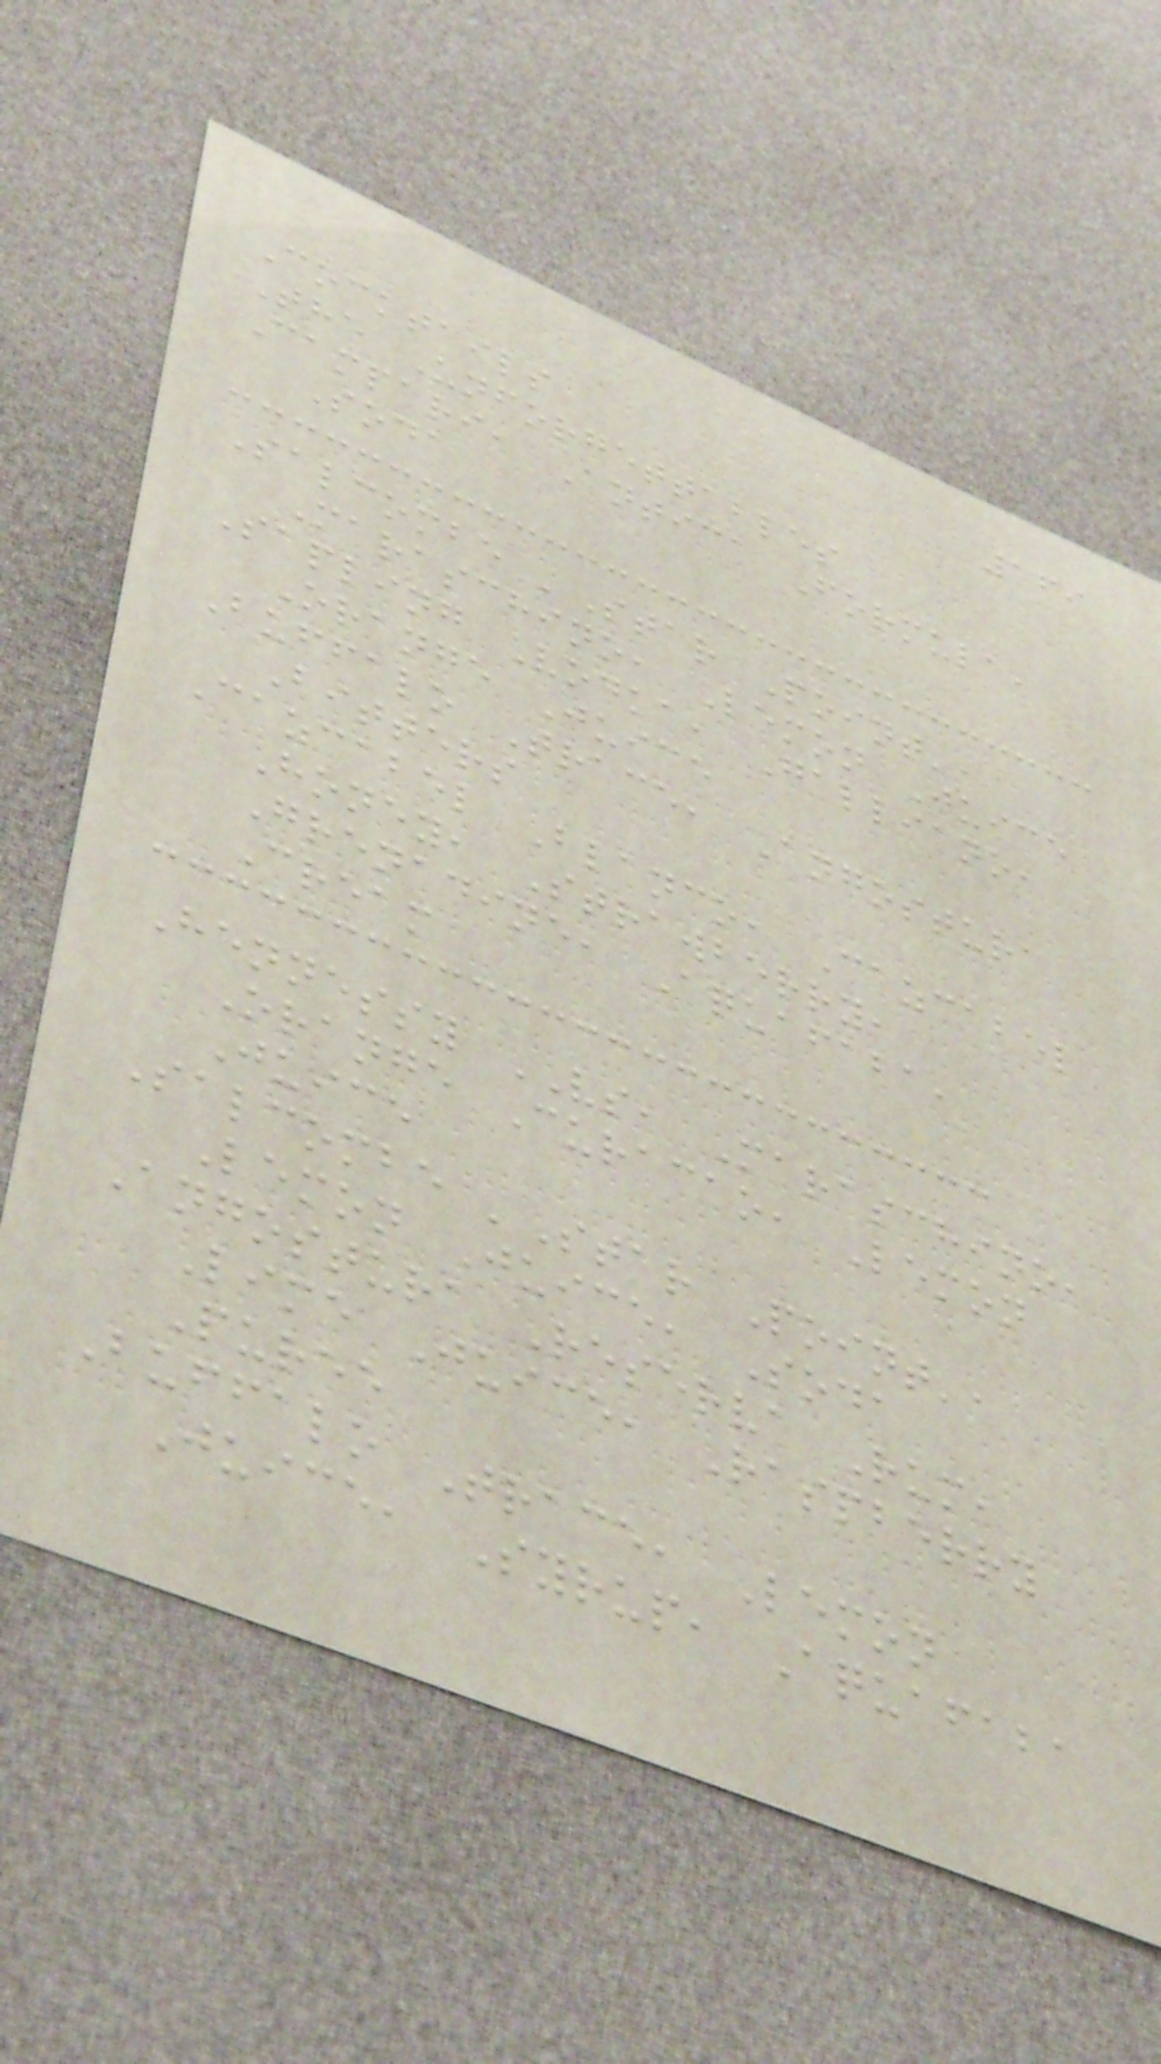169
Cocktails
The Unforgettables
Campari, Antica Formula,
Soda
Salcombe 'Star Point',
Maraschino, Lemon Juice
Sapling Vodka, Galliano,
Orange Juice
Buffalo Trace, Angostura
Bitters
Cazcabel Blanco, Cazcabel
Honey, Strawberry,
Grenadine, Aquafaba,
Cream
Hennessy VS, Maraschino,
Orange Curacao, Lemon
Juice
Salcombe 'Star Point',
Lemon Juice, Soda
Angostura Reserva Rum,
Lime Juice, Raspberry
Puree
Buffalo Trace, Lemon
Juice, Syrup, Aquafaba
